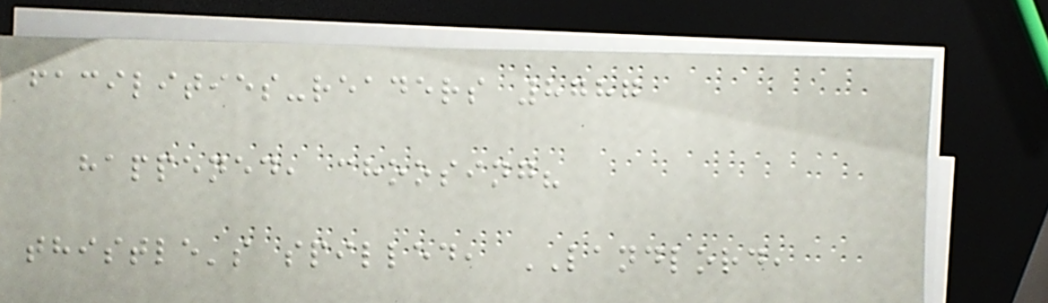facilities-readers 8787
happened, choosing?
thistle's spilled, LANDLORD,
